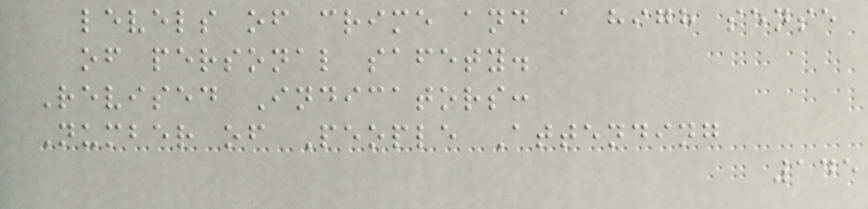levels of crime and a high sense
of personal safety.
Revised Indicators:
Number of People Attending
145
